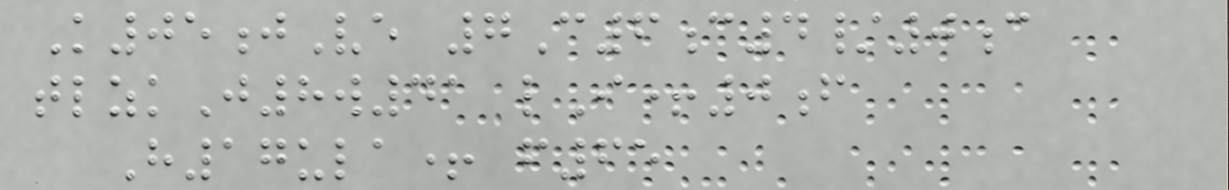K05jVe 7C6c4/0c
tlzkJ8w41 lI+0f
H17ula+ f65
